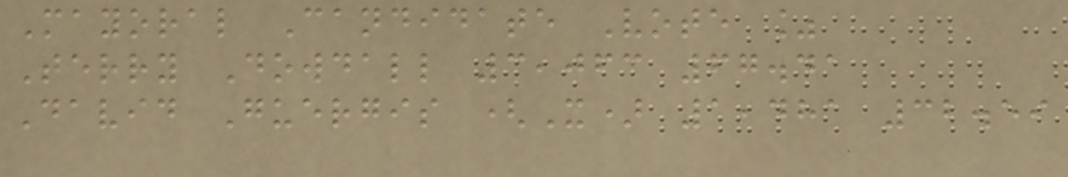Mayoral Candidate Vote %
Terry Dowdall 3,063 67.41
David Guergis (X) 1,481 32.59
